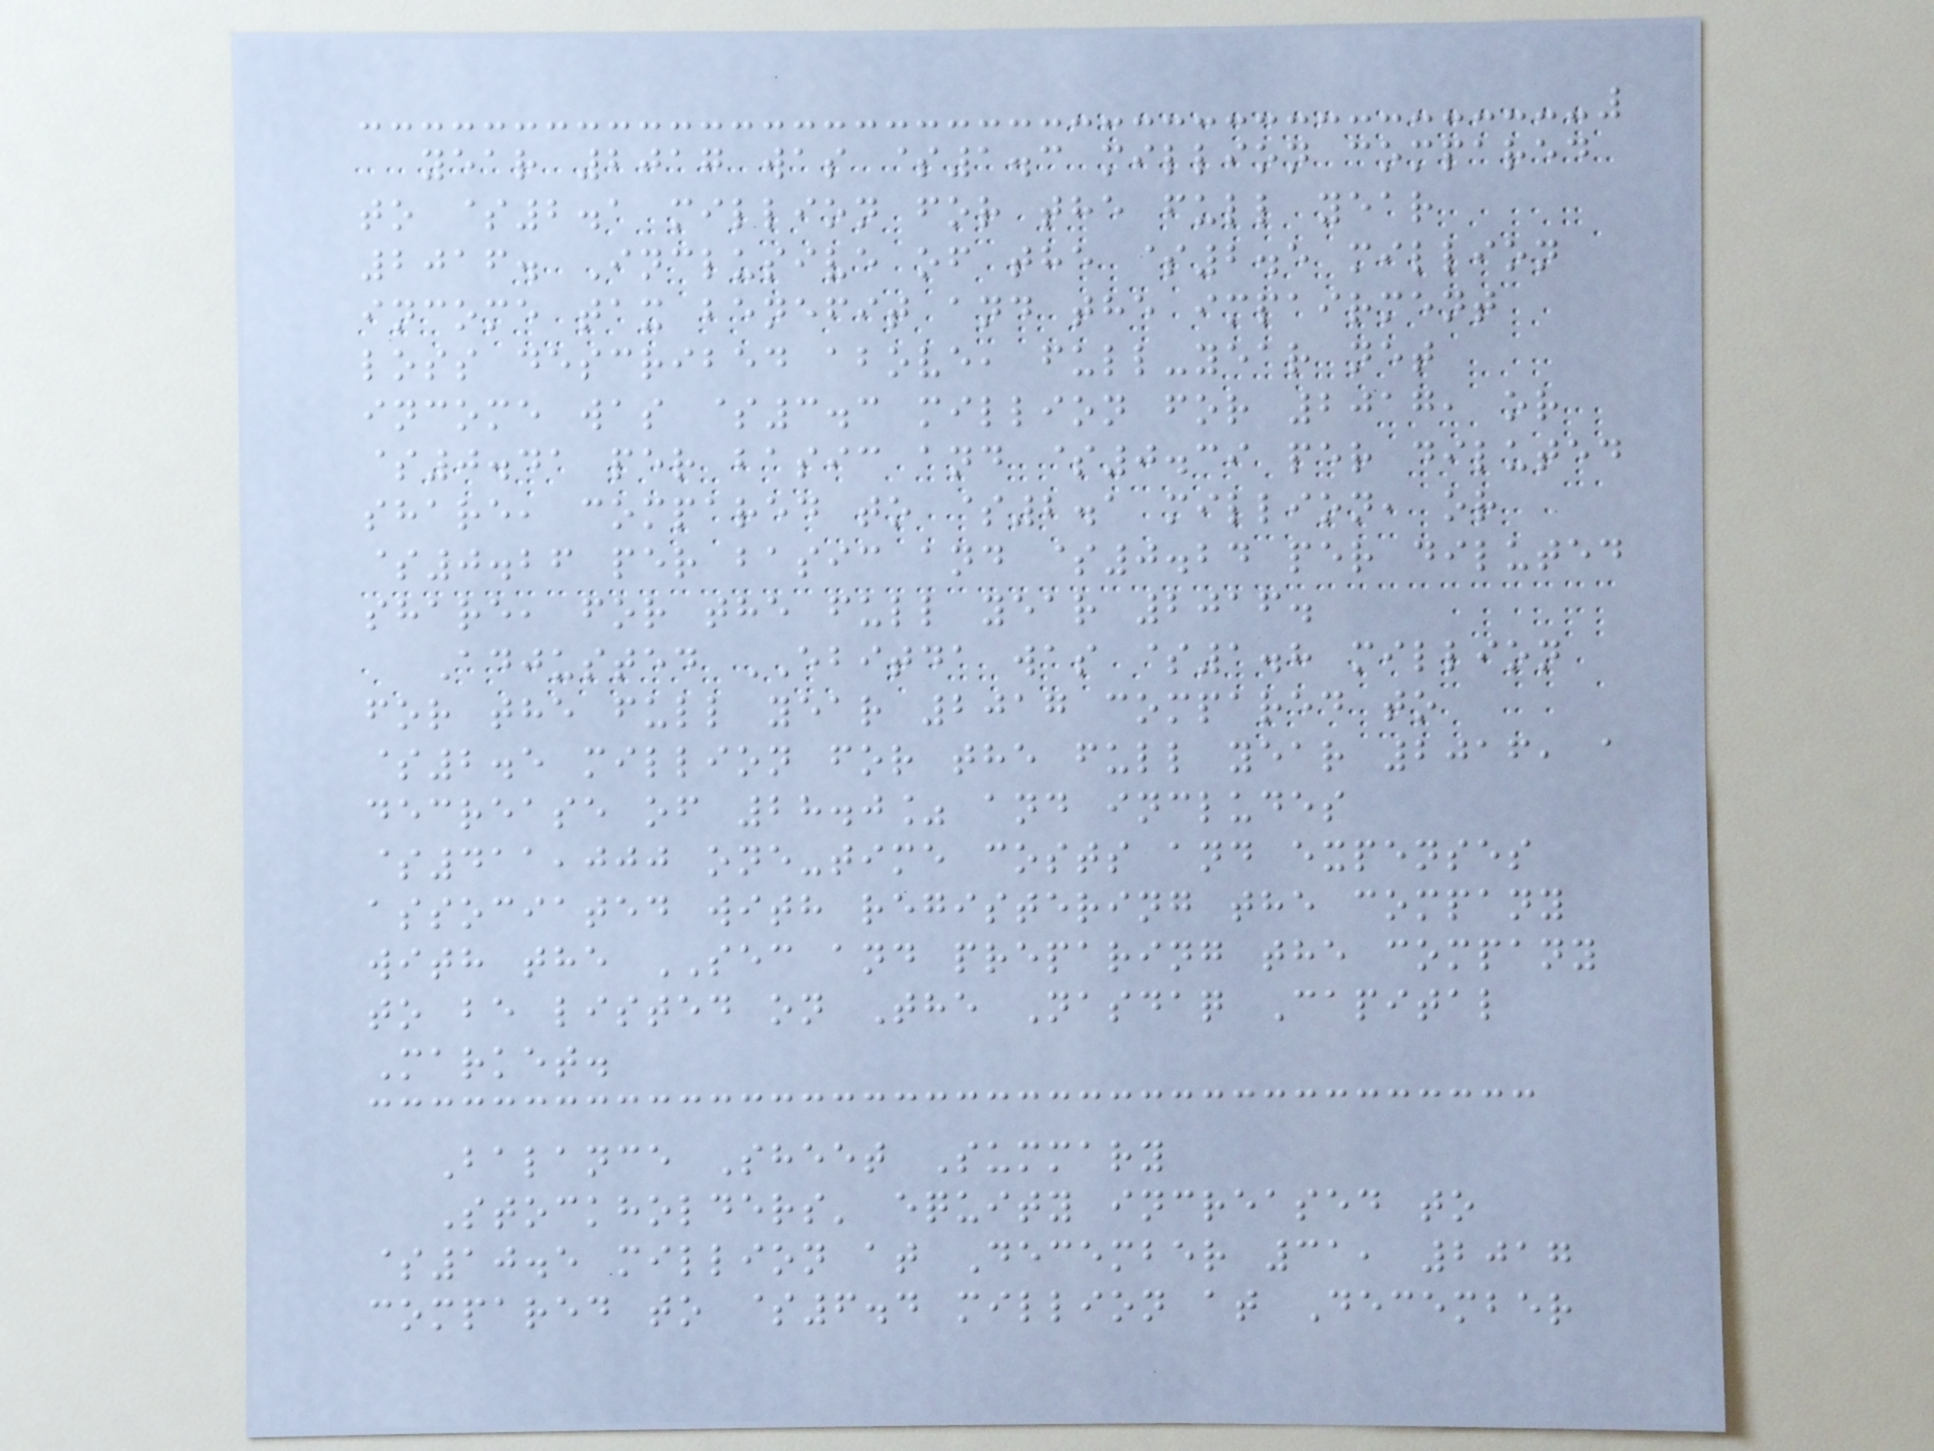year 2017 was $1.3 million compared
to $2.1 million for the full year
2016. Inclusive of the $2.5 million
income tax benefit and the impairment
loss described above, full-year net
income was $3.3 million for 2017, or
$0.41 per basic and $0.39 per diluted
share, compared to $2.1 million, or
$0.26 per basic and $0.24 per diluted
share, for the full year 2016.
Adjusted EBITDA was $1.8 million
for the full year 2017 compared to
$2.5 million for the full year 2016, a
decrease of 28.0% and includes
$411,000 one-time costs and expenses
associated with registering the company
with the SEC and preparing the company
to be listed on The Nasdaq Capital
Market.
Balance Sheet Summary
Stockholders' equity increased to
$10.5 million at December 31, 2017
compared to $6.4 million at December
